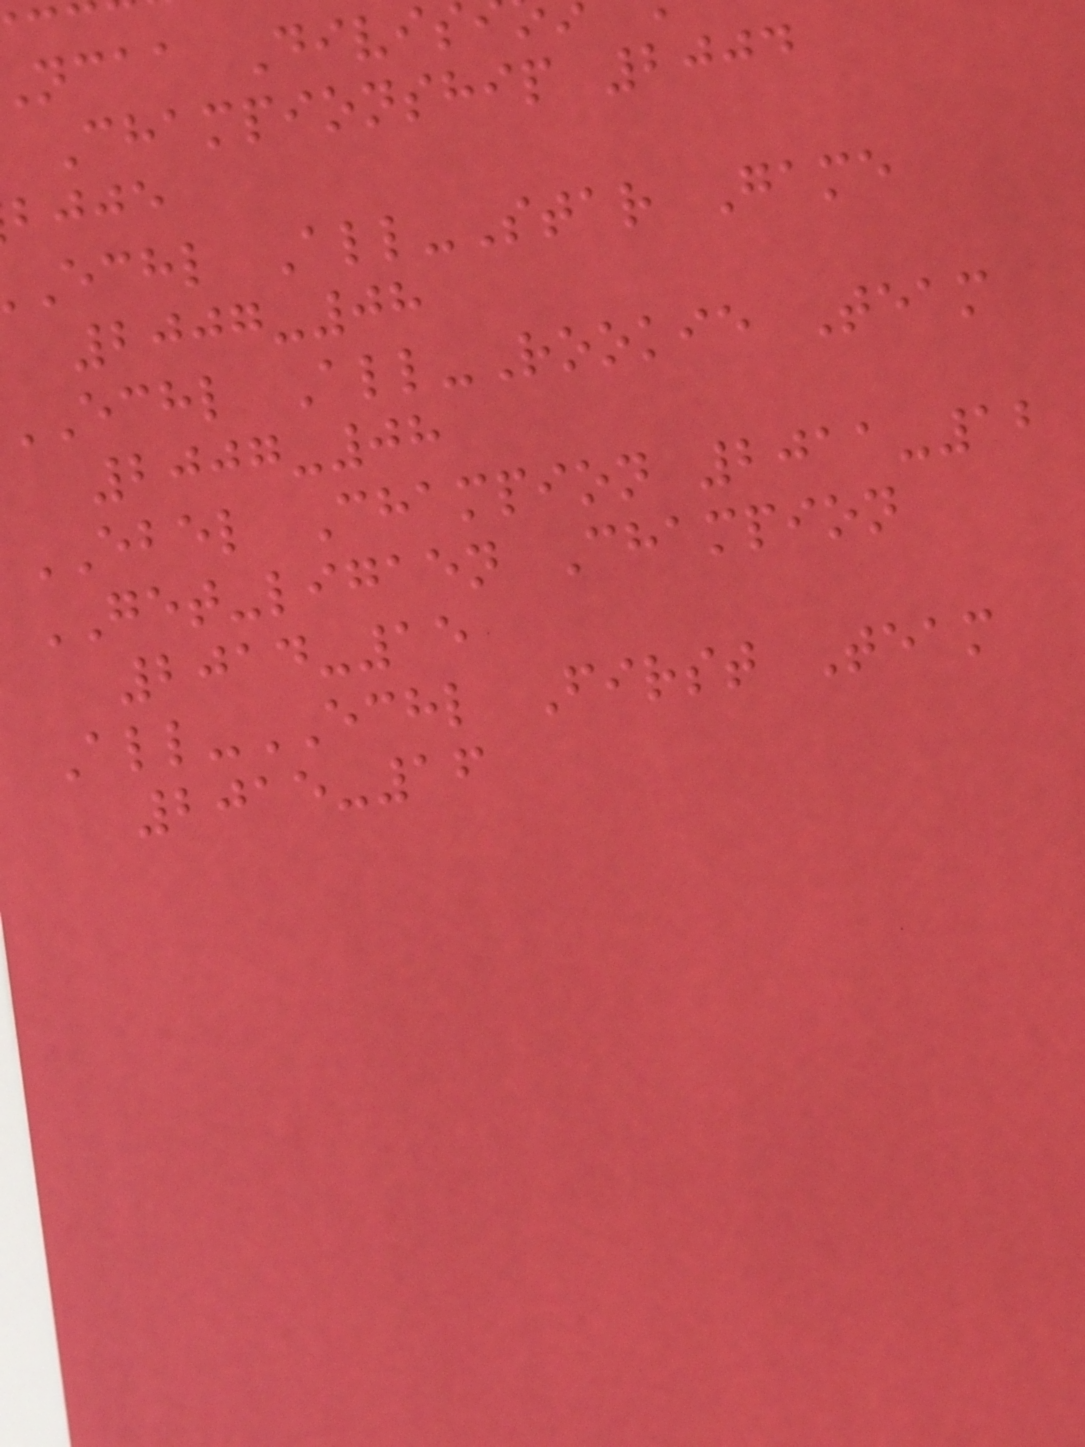ncaa Divis
Championship 2004
bjje
echl All-Star Game
2007-08
echl All-Rookie Team
2007-08
EBEL Champion 2011-12
GET-ligaen Champion
2014-15
All-ECHL First Team
2015-16
